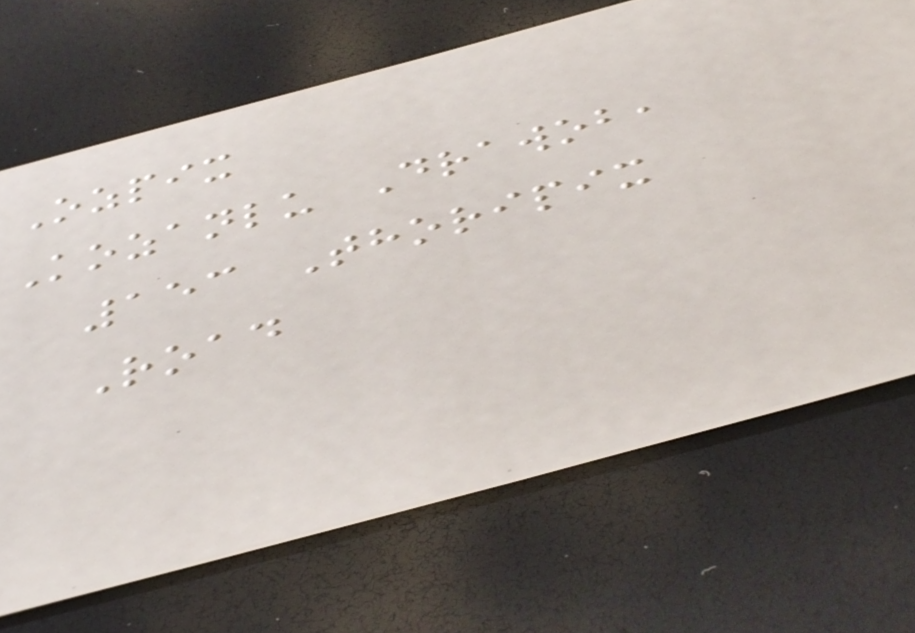Ozpix
Kozanlu Drawob,
153 Thoripix
Road
